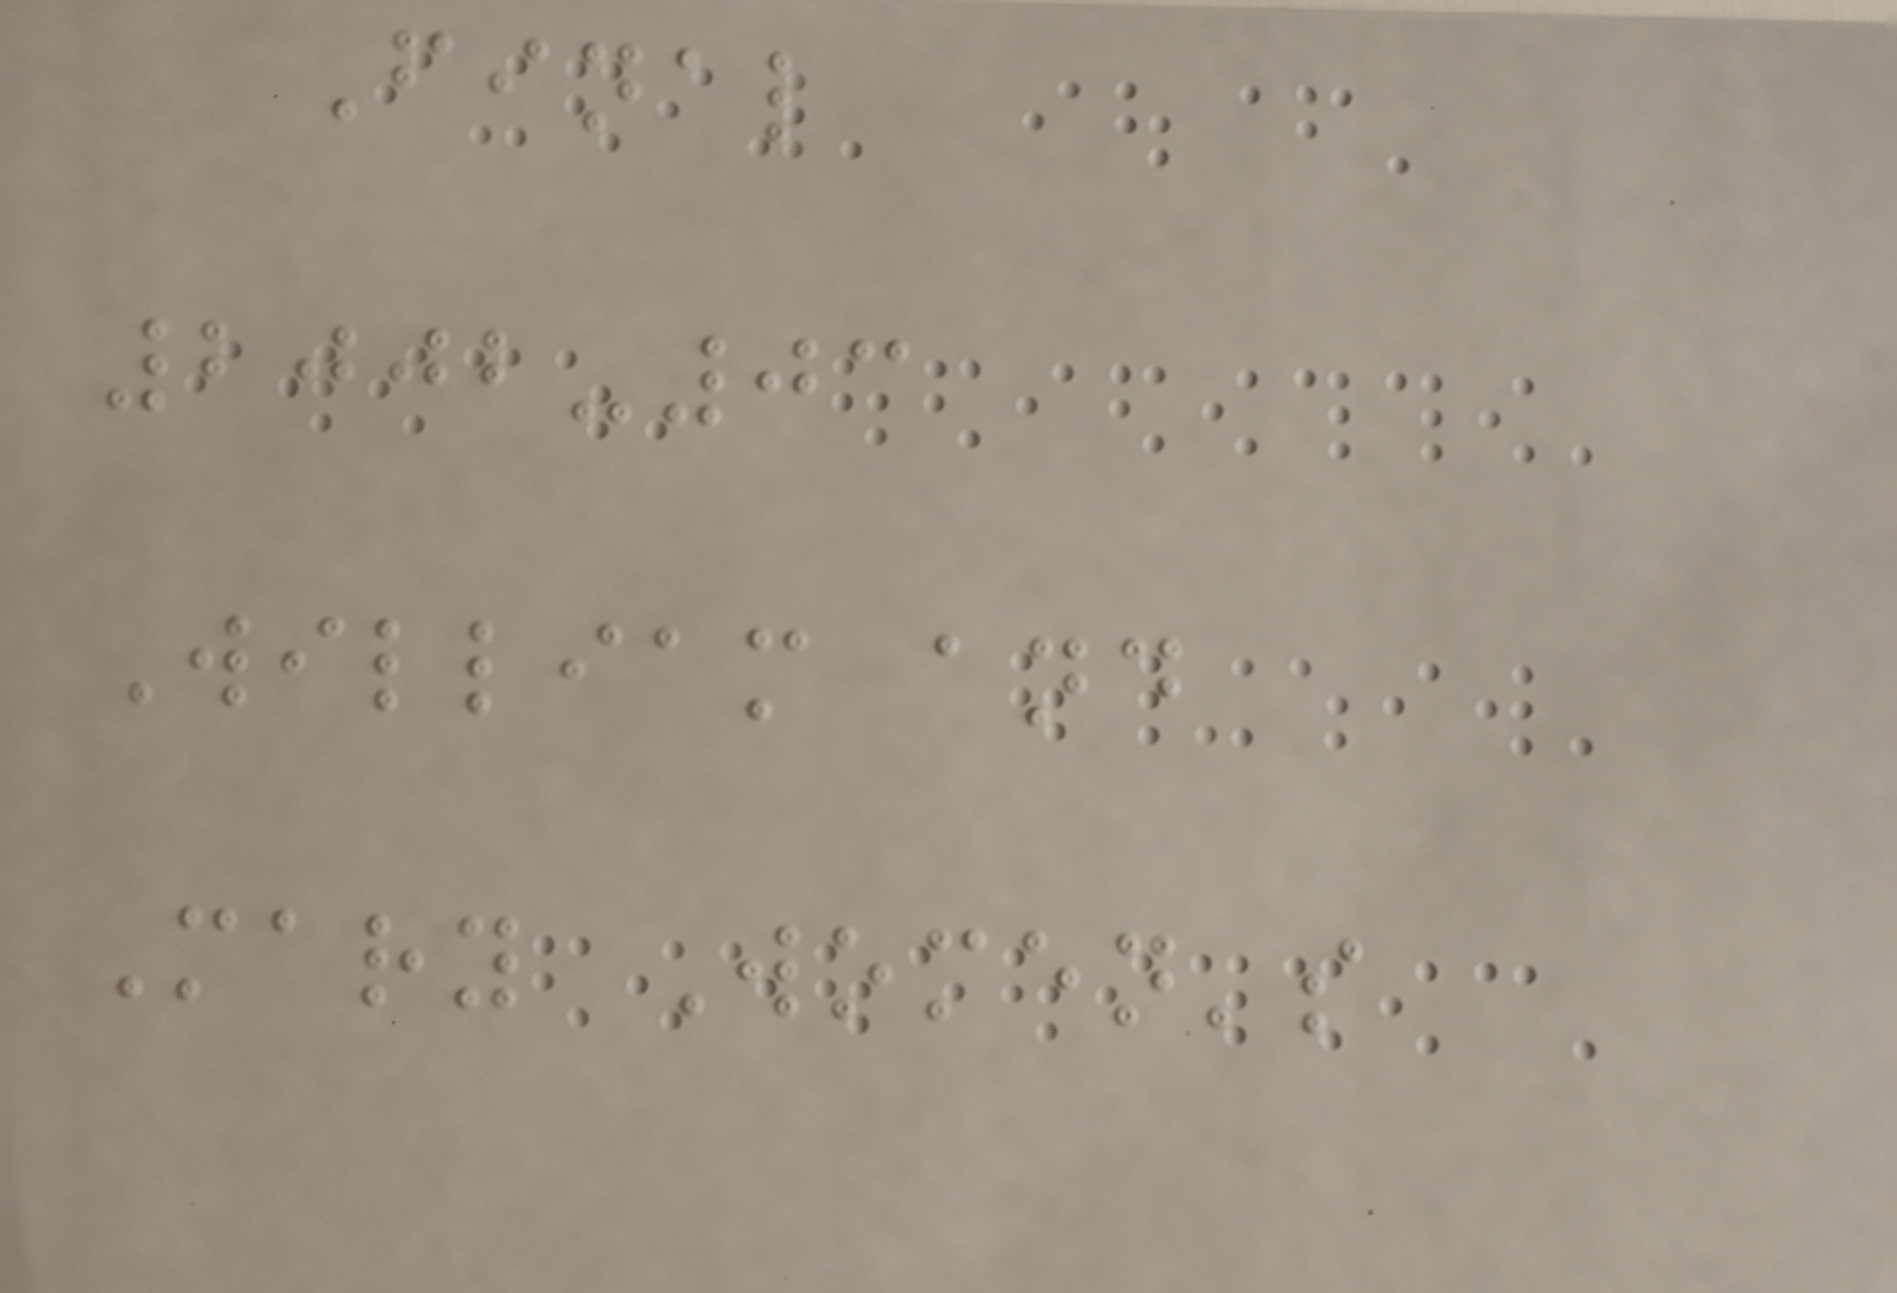Final
2002-03
William and
Mary Women's
